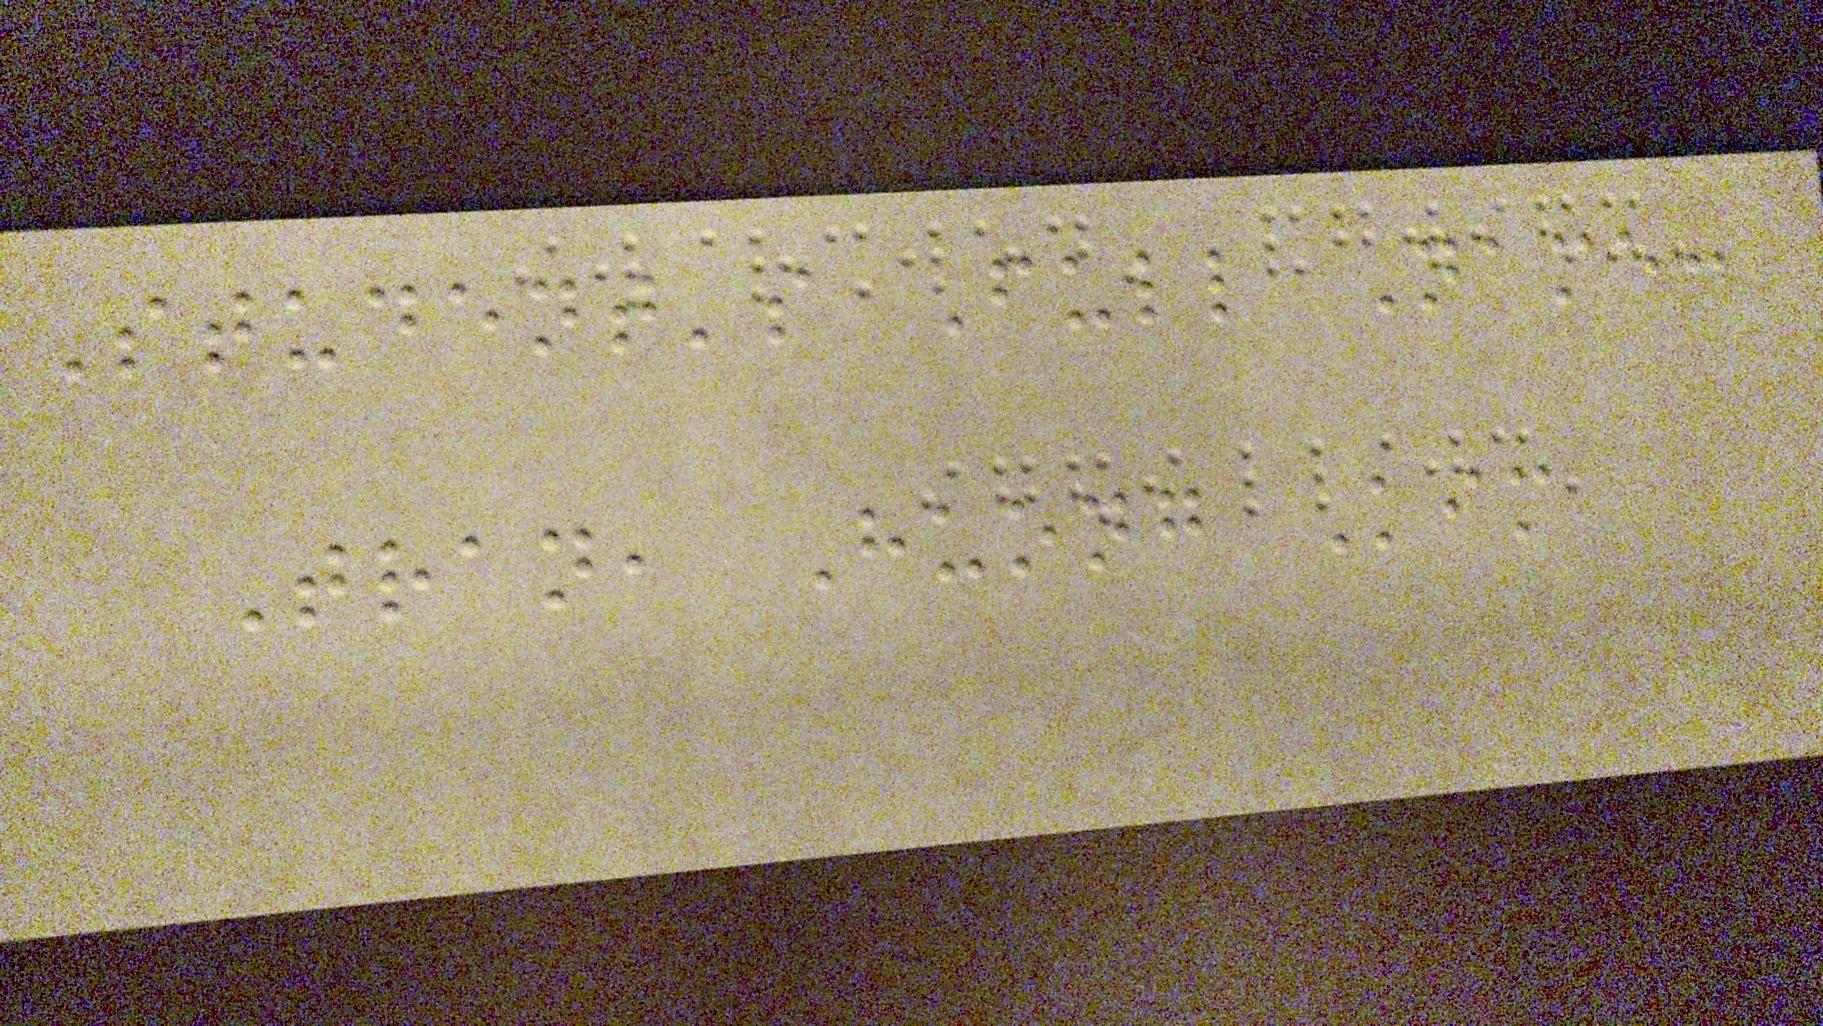Student's Full Name:
Tran, Huong Kim
